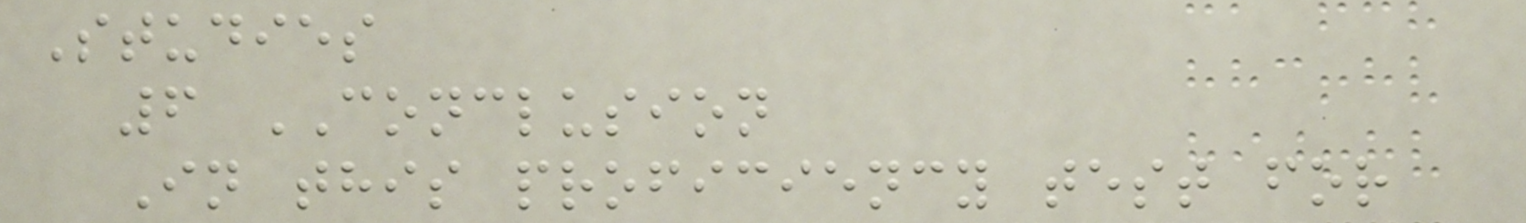Studies
6 CONCLUSION
In this proficiency test for
